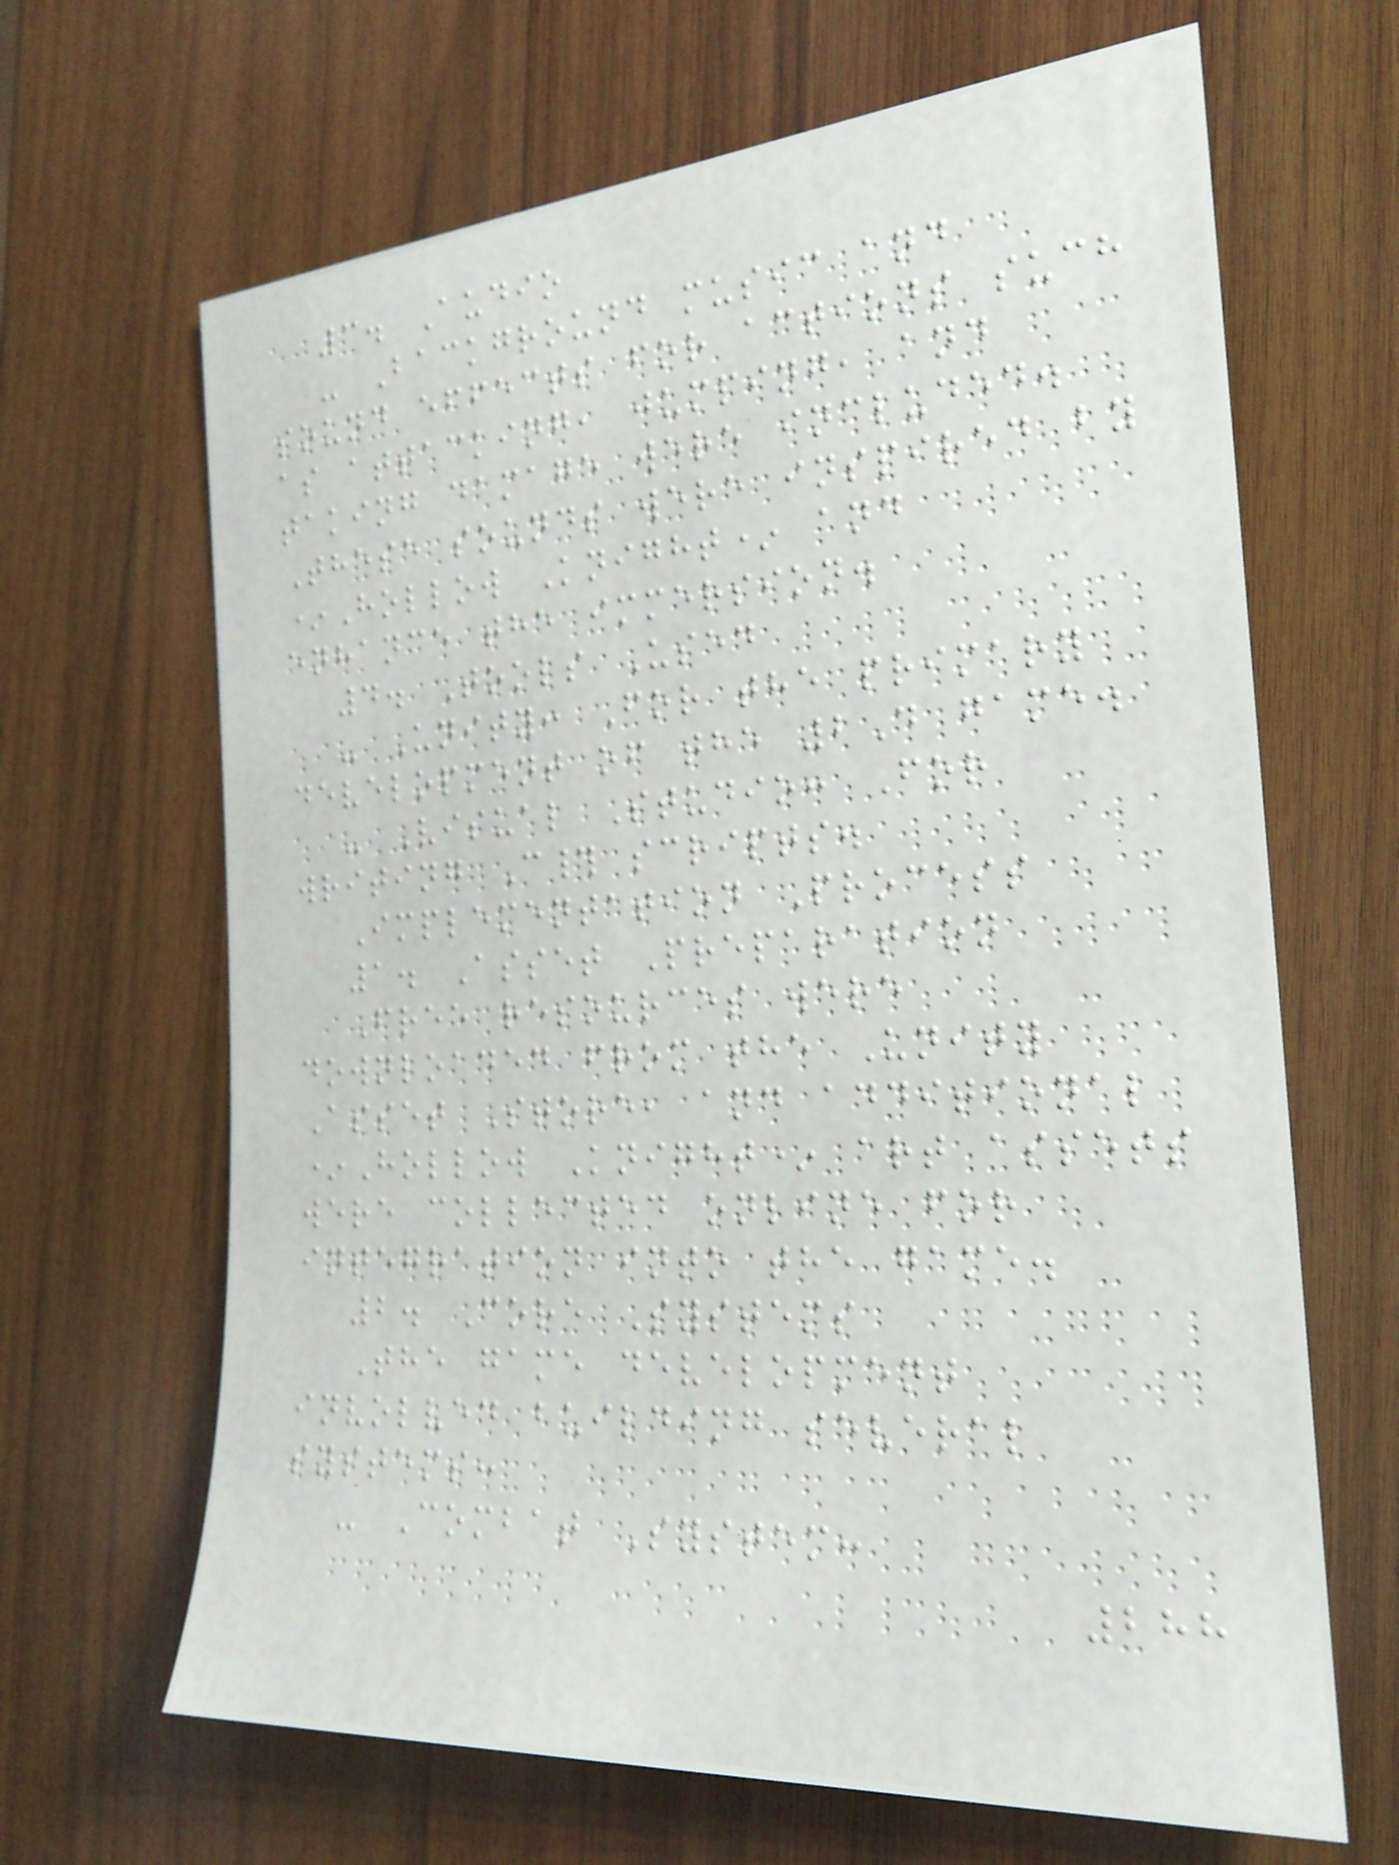3. Audio
- Background music and
sound effects for actions such
as attacking, jumping, and
taking damage were included.
These sounds were inspired by
*Hollow Knight* and
enhance the immersion.
4. Tools Used
- Unity: For the primary
development of the 2D game.
- Visual Studio: For
writing C# scripts.
Implementation Process
1. Asset Preparation
Free resources were
downloaded from the Unity
Asset Store, and additional
*Hollow Knight* art assets
were collected online for
integration into the game.
2. Core Systems
The game development
involved building several
systems:
- Combat System:
288
